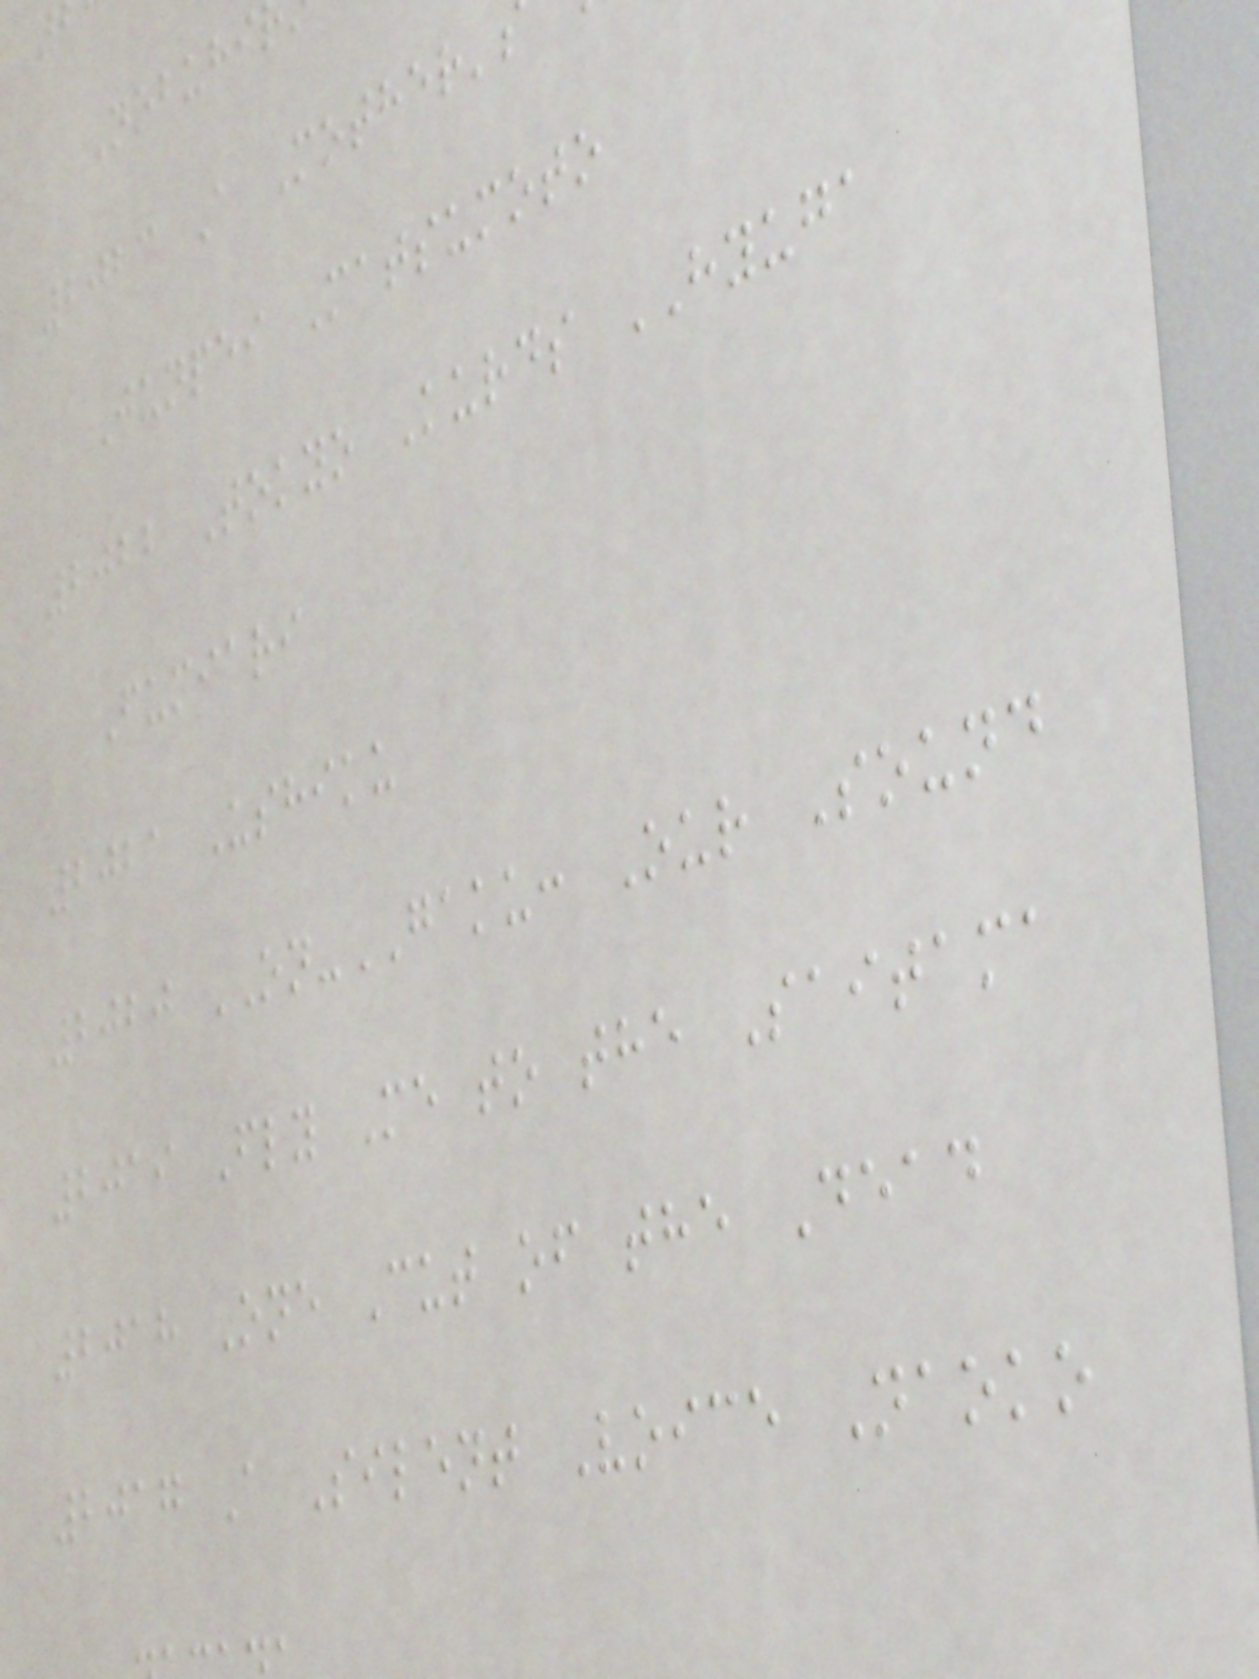Nobuhi
2023 A Mother'
Junpei Matsumoto
2022 Tokyo Kurds HYUGA
Fumiari
2021 Ushiku
2020 ON-GAKU: Our Sound
2019 Fly Me to the Saitama
2018 One Cut of the Dead
2017 A Silent Voice Naoko
